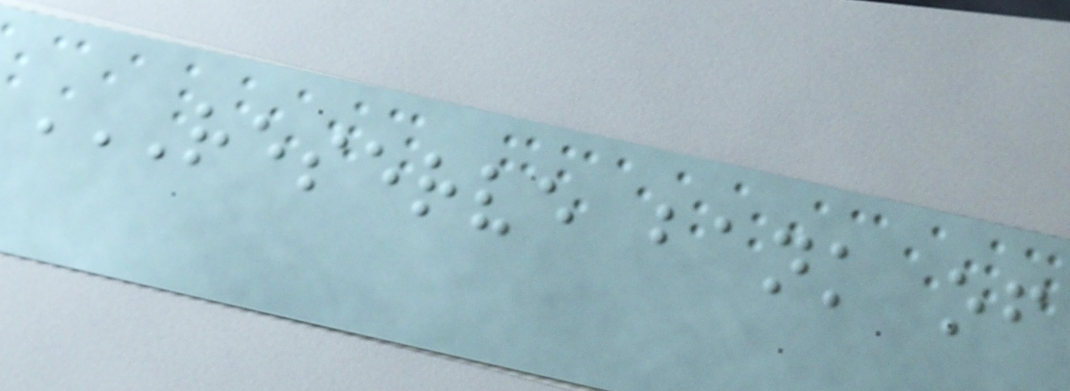RESERVE BANK OF
